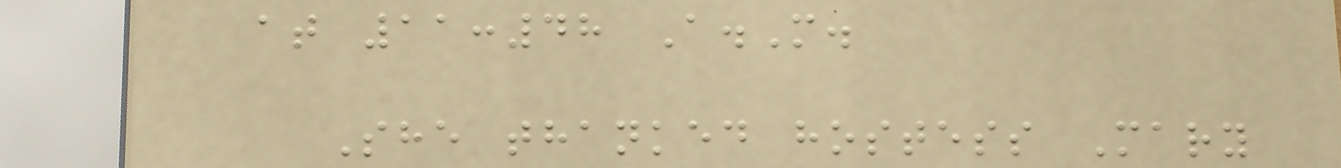at 11:48 A.M.
She thanked hostess Mary
